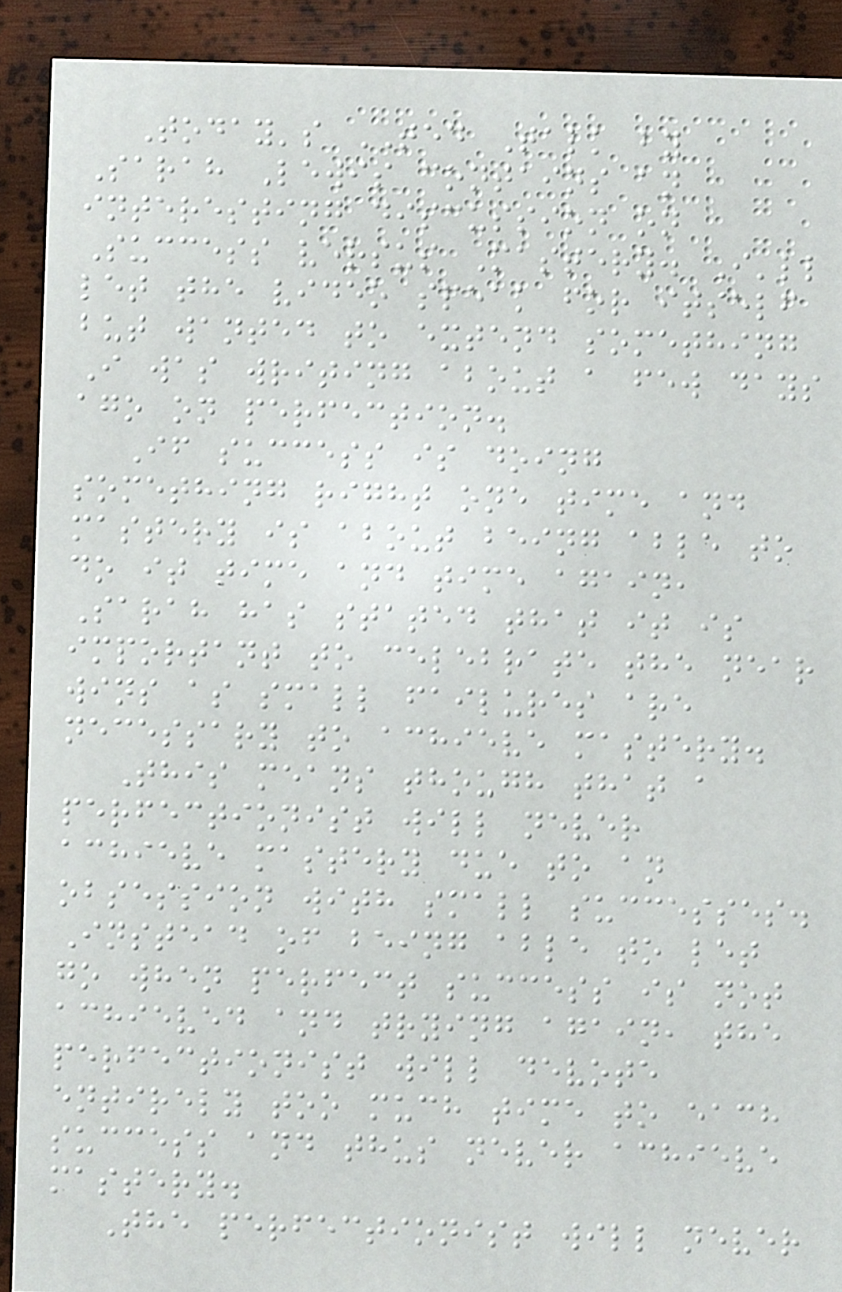Today's TED Talk by
Sarah Lewis contains an
interesting discussion on
Success versus Mastery. I'll
let the video speak for itself
but wanted to extend something
I was writing about a few days
ago on perfection.
If success is doing
something right one time and
mastery is about being able to
do it time and time again,
Sarah has stated that it is
important to celebrate the near
wins as small failures are
necessary to achieve mastery.
This means though that a
perfectionist will never
achieve mastery due to an
obsession with small successes.
Instead of being able to let
go when perfect success is not
achieved and trying again, the
perfectionist will devote
entirely too much time to each
success and thus never achieve
mastery.
The perfectionist will never
